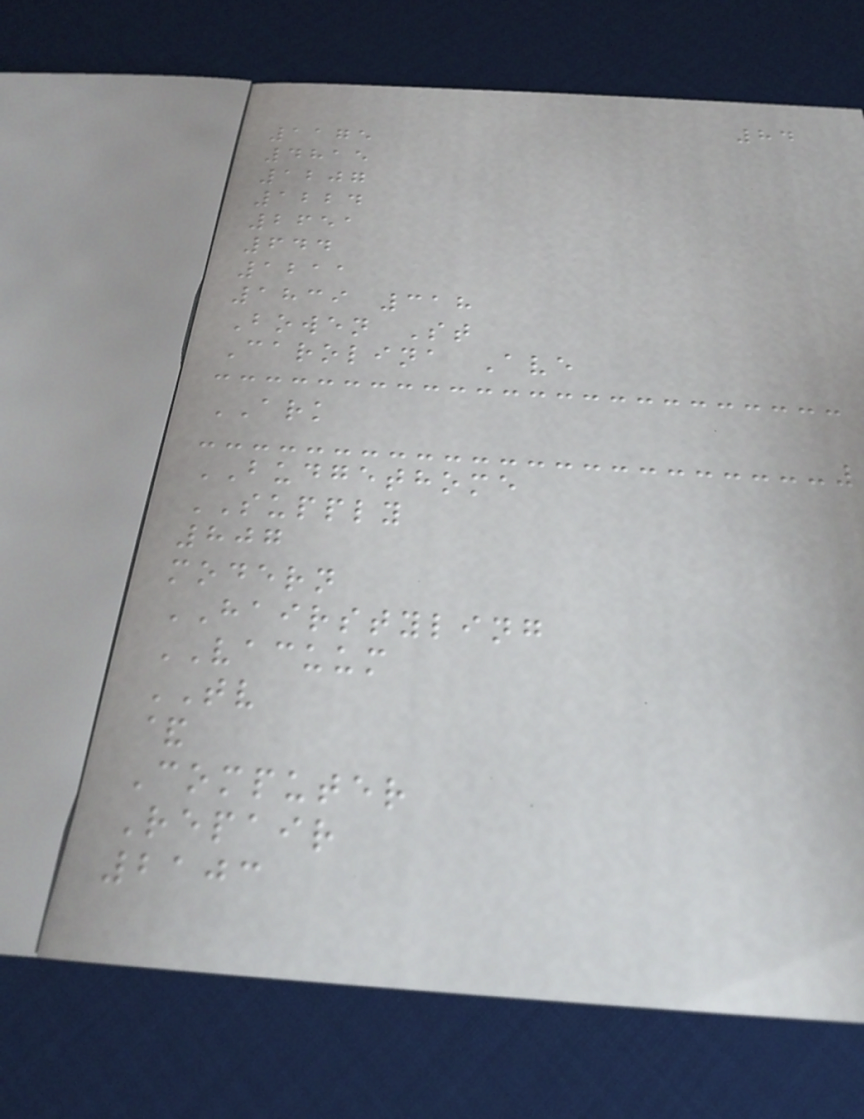84
1175
4815
1207
1224
2651
644
1211
1839 318
Bowen St
Carolina Ave
ARK
BUDGETHOME
SUPPLY
807
modern
HAIRSTYLING
VACUUM
TV
&
Computer
Repair
2103
